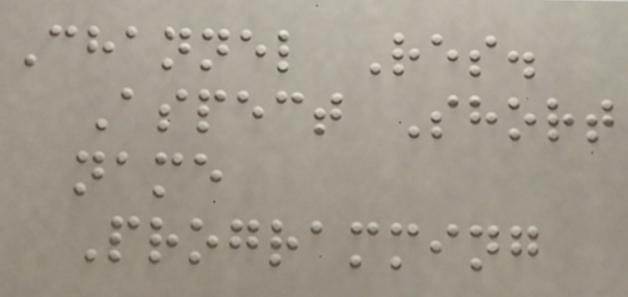Channel Res.
Aspect Short
name
Programming
